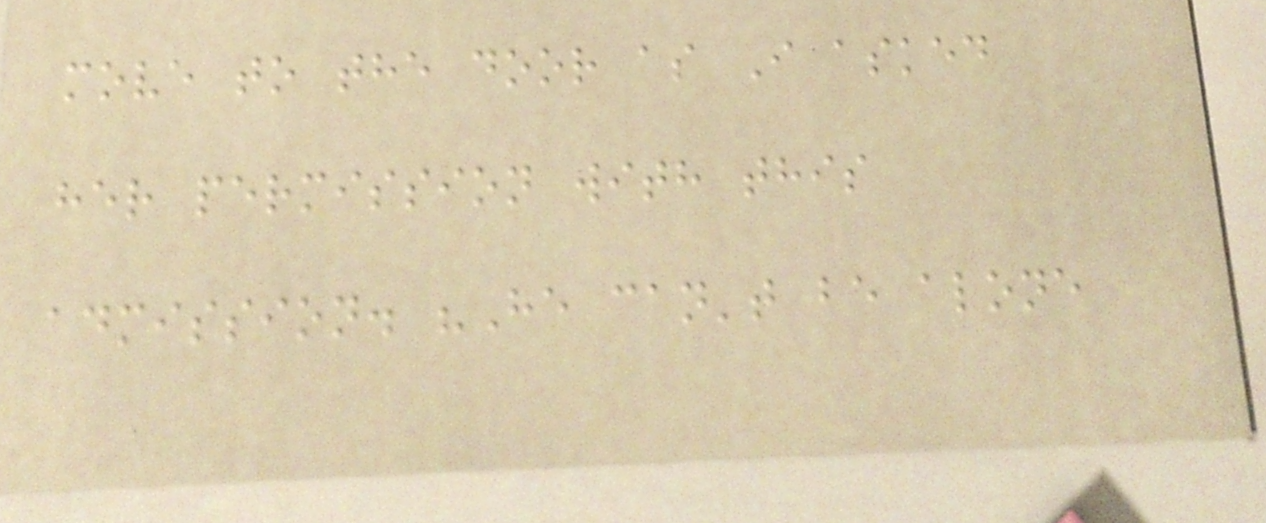move to the door as I asked
her permission with this
admission. "He can't be alone
